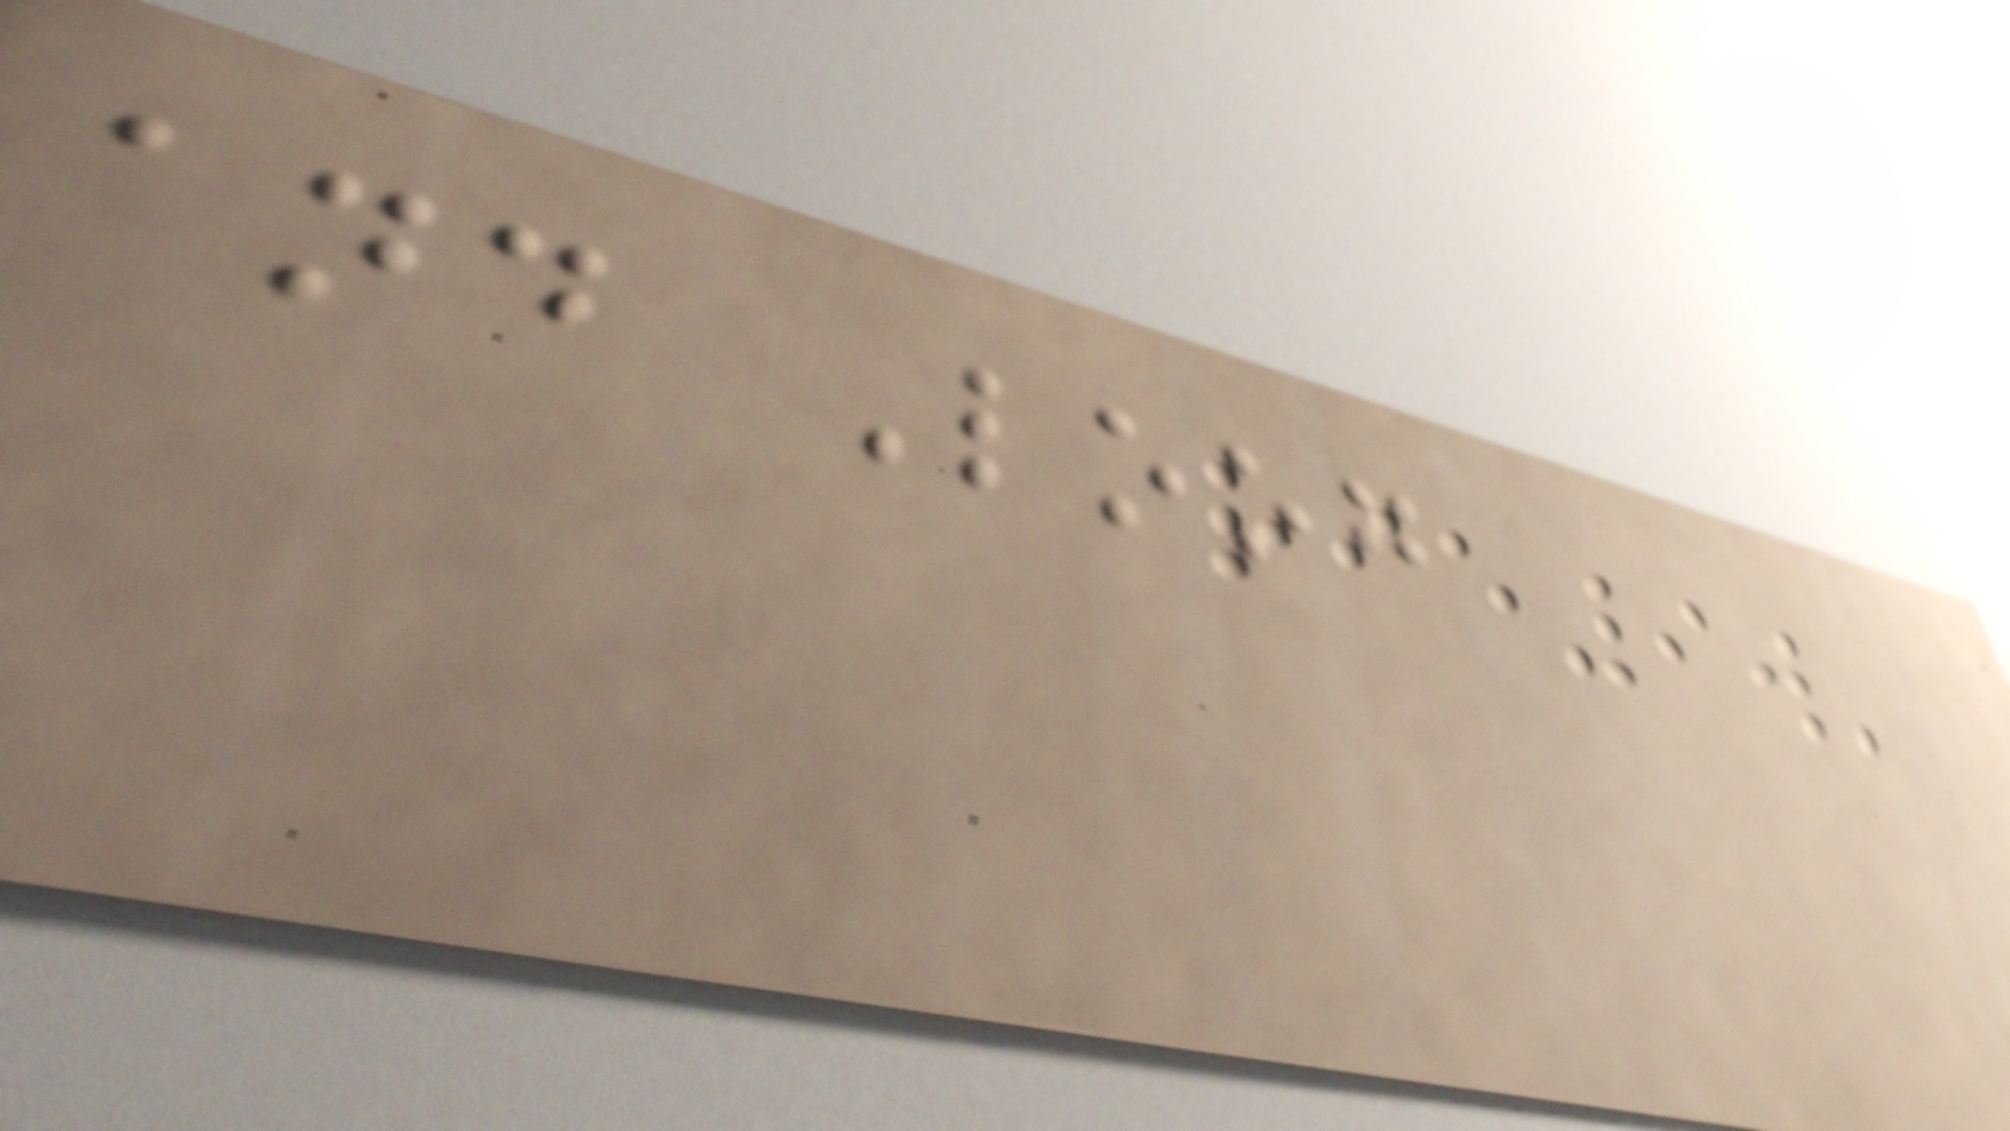and Loog
